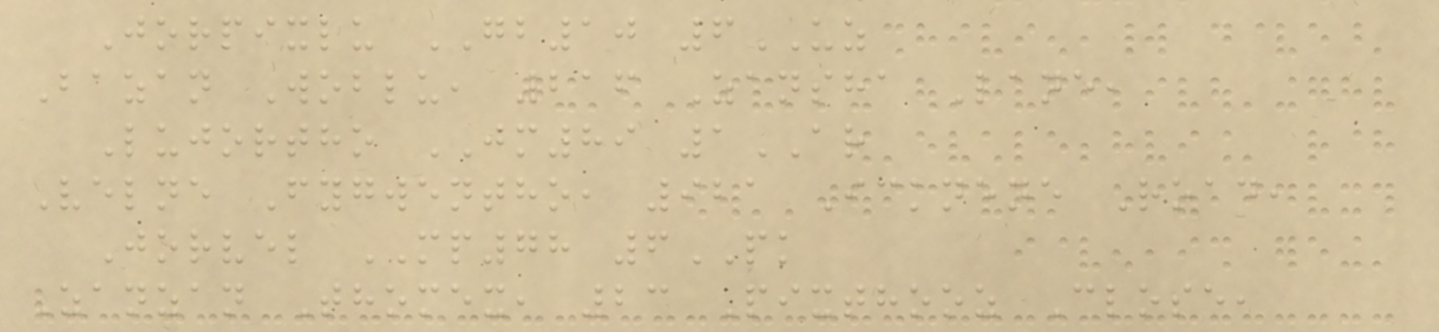Jorpixlu GB10 6UZ
Bazan Woblu, 216 Zansha Lane,
Lujortho JM89 1AR
Velne Fygwentho, 921 Icknene Road,
Jorvel MP78 6PK
Zanzan Thomex, 23 Pixthooz Close,
